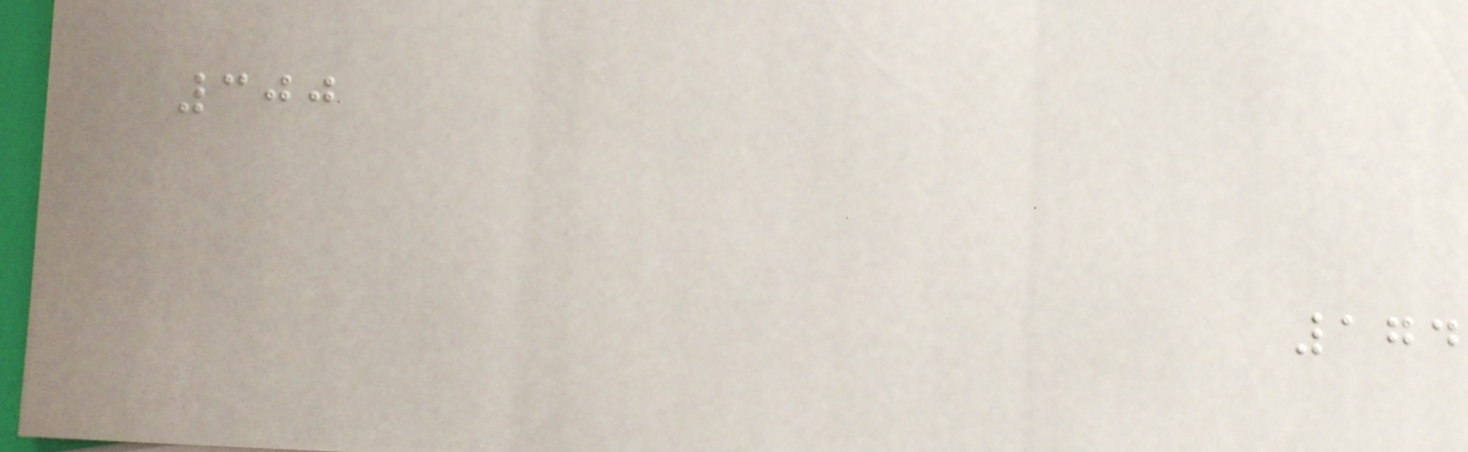300
174
